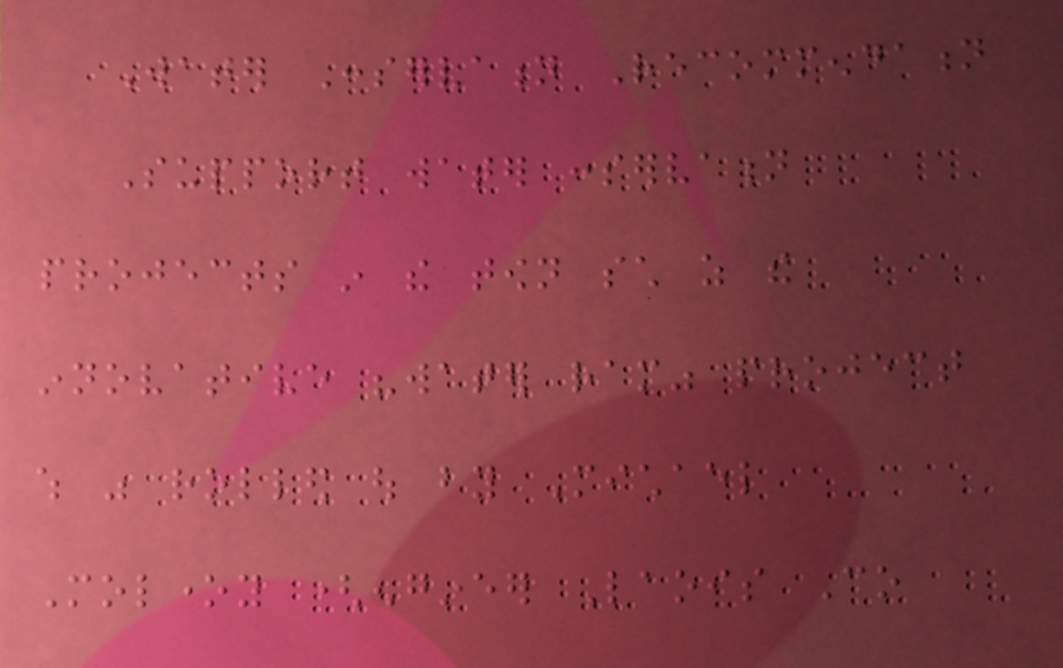Water Conservation Recommendation
Support water conservation
projects in the town such as the
innovative "water ram" project
which was rolled out by Michael
Moloney (engineer Laois Co
